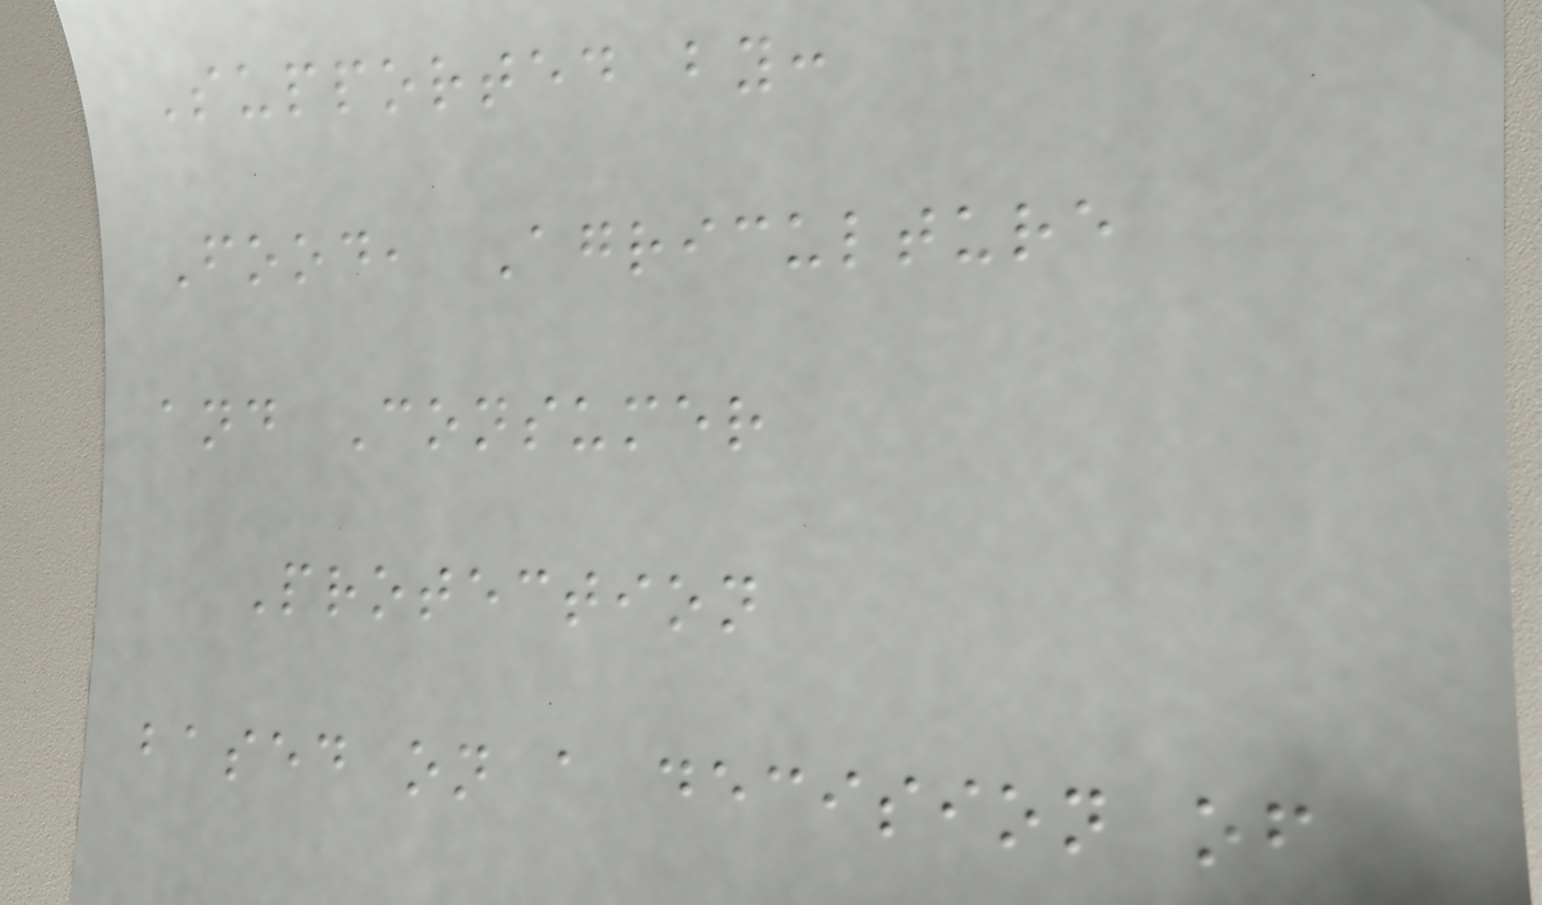Supported by:
Food, Agriculture
and Consumer
Protection
based on a decision of
